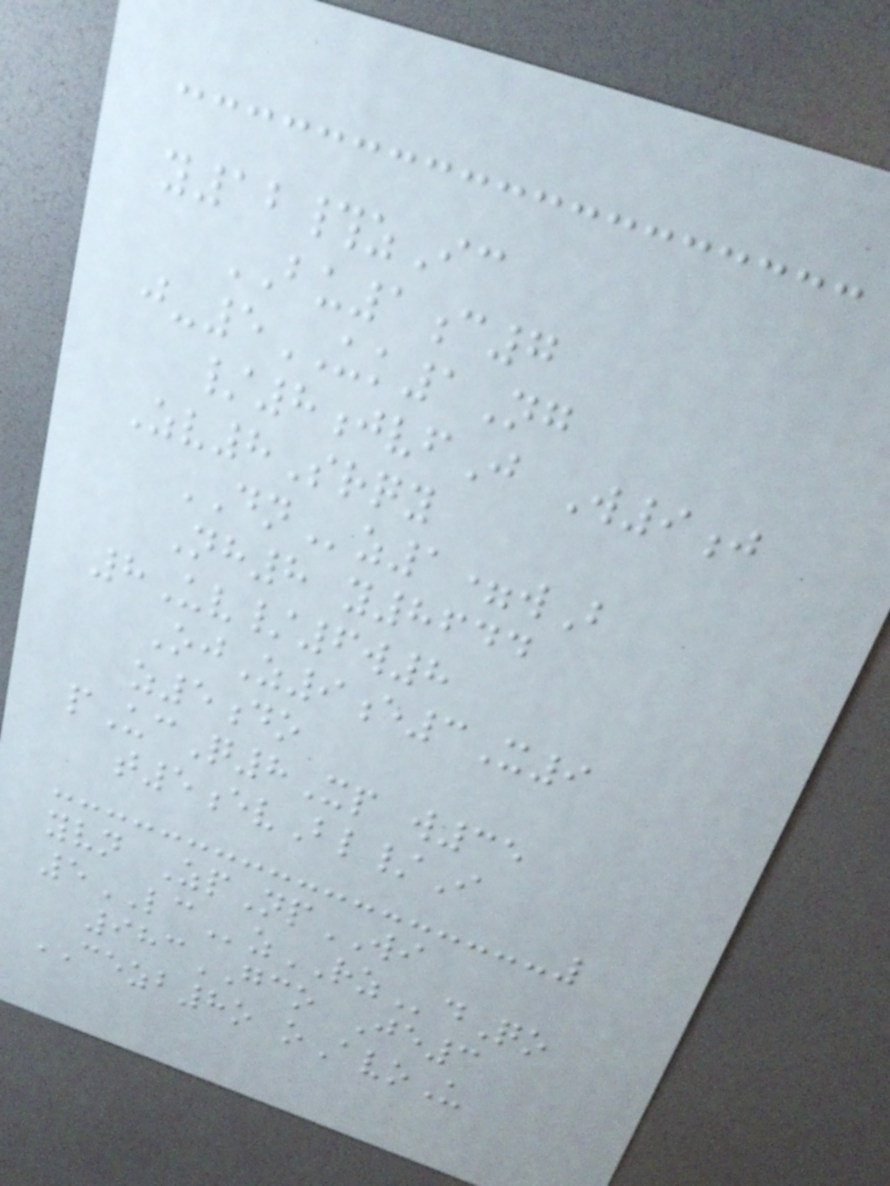y12#zIc
BU1c7
j-5UK1Ng
/8jvfJ W9j
Zv8Srqy
DNz1=wB
Nh8 y8644
8Uv/6w8
OjZ9e3X9
z5do
pUcQ8Xp w35
t5evBl/I
yvn ZpNpWI
5LCzRZdQo
983GCO Je3
CEZB8o oAvoU
